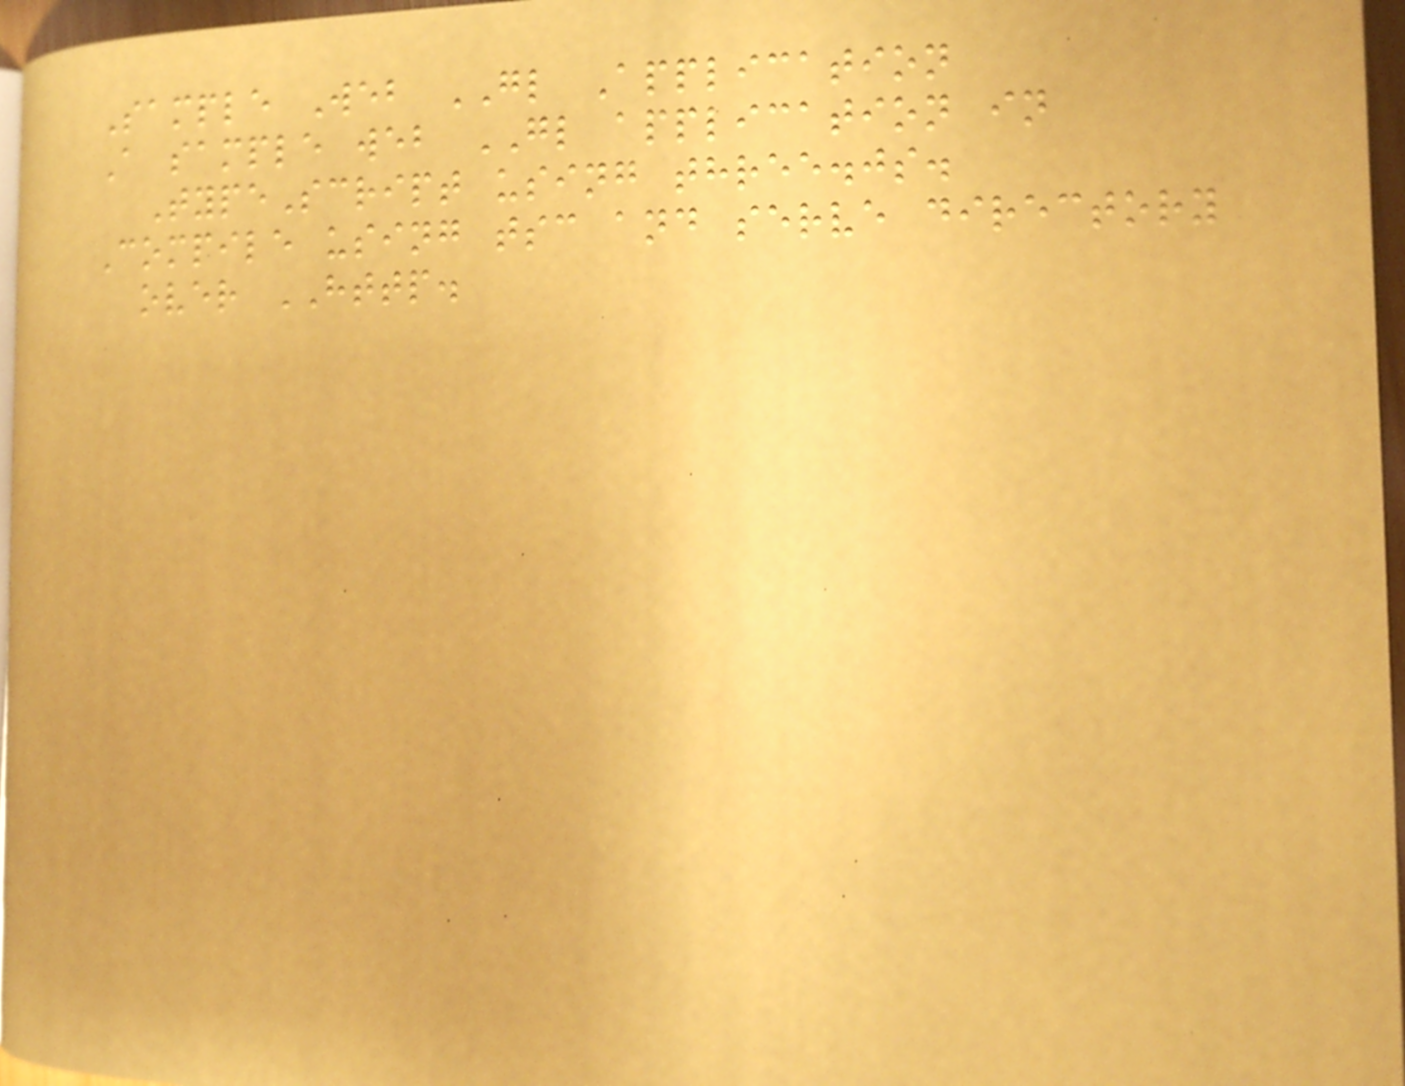Sample Web GL Application
A sample web GL application in
TypeScript using three.js.
Compile using tsc and serve directory
over HTTP.
